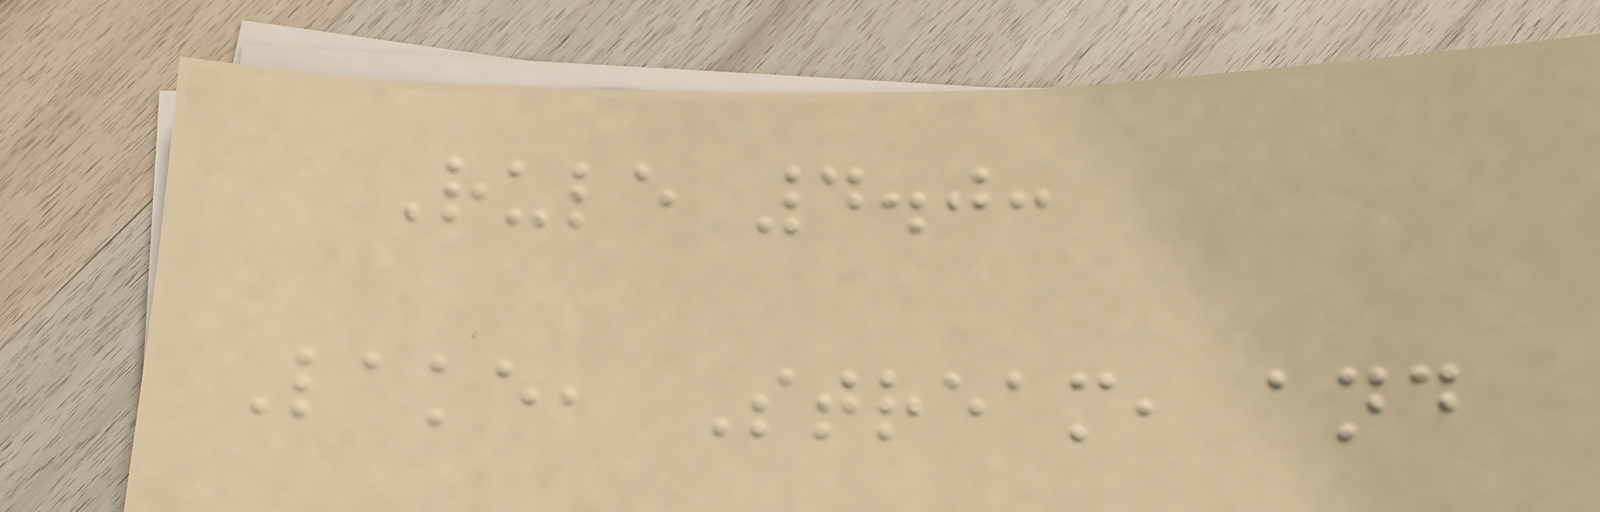Rule 4.0:
Lake, Stream, and
